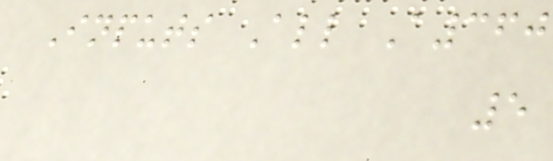Inputs All A360
5
